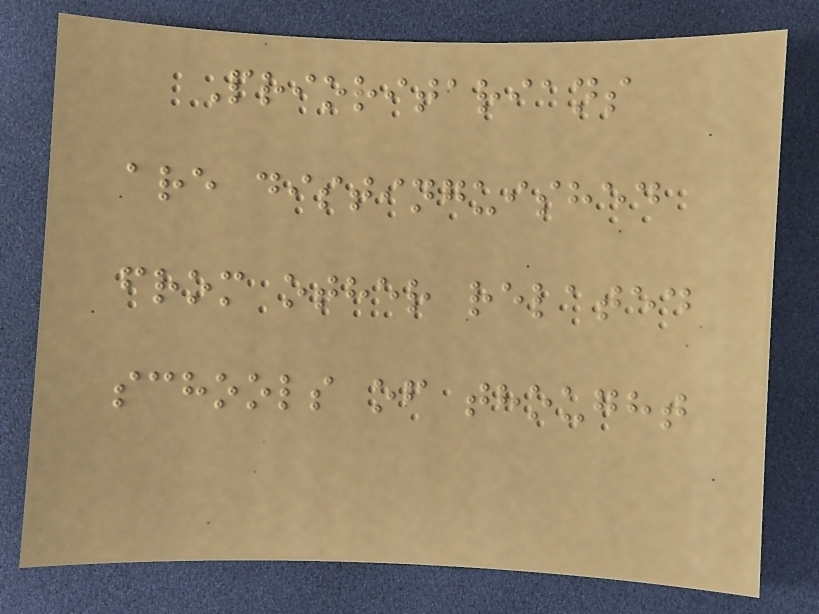Prioritarians
are distinguished
from other related
schools of thought
